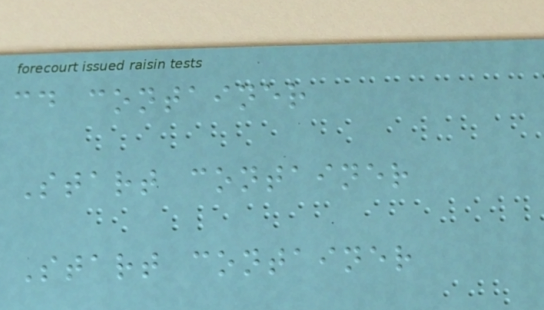cd container
Start container
Start container
